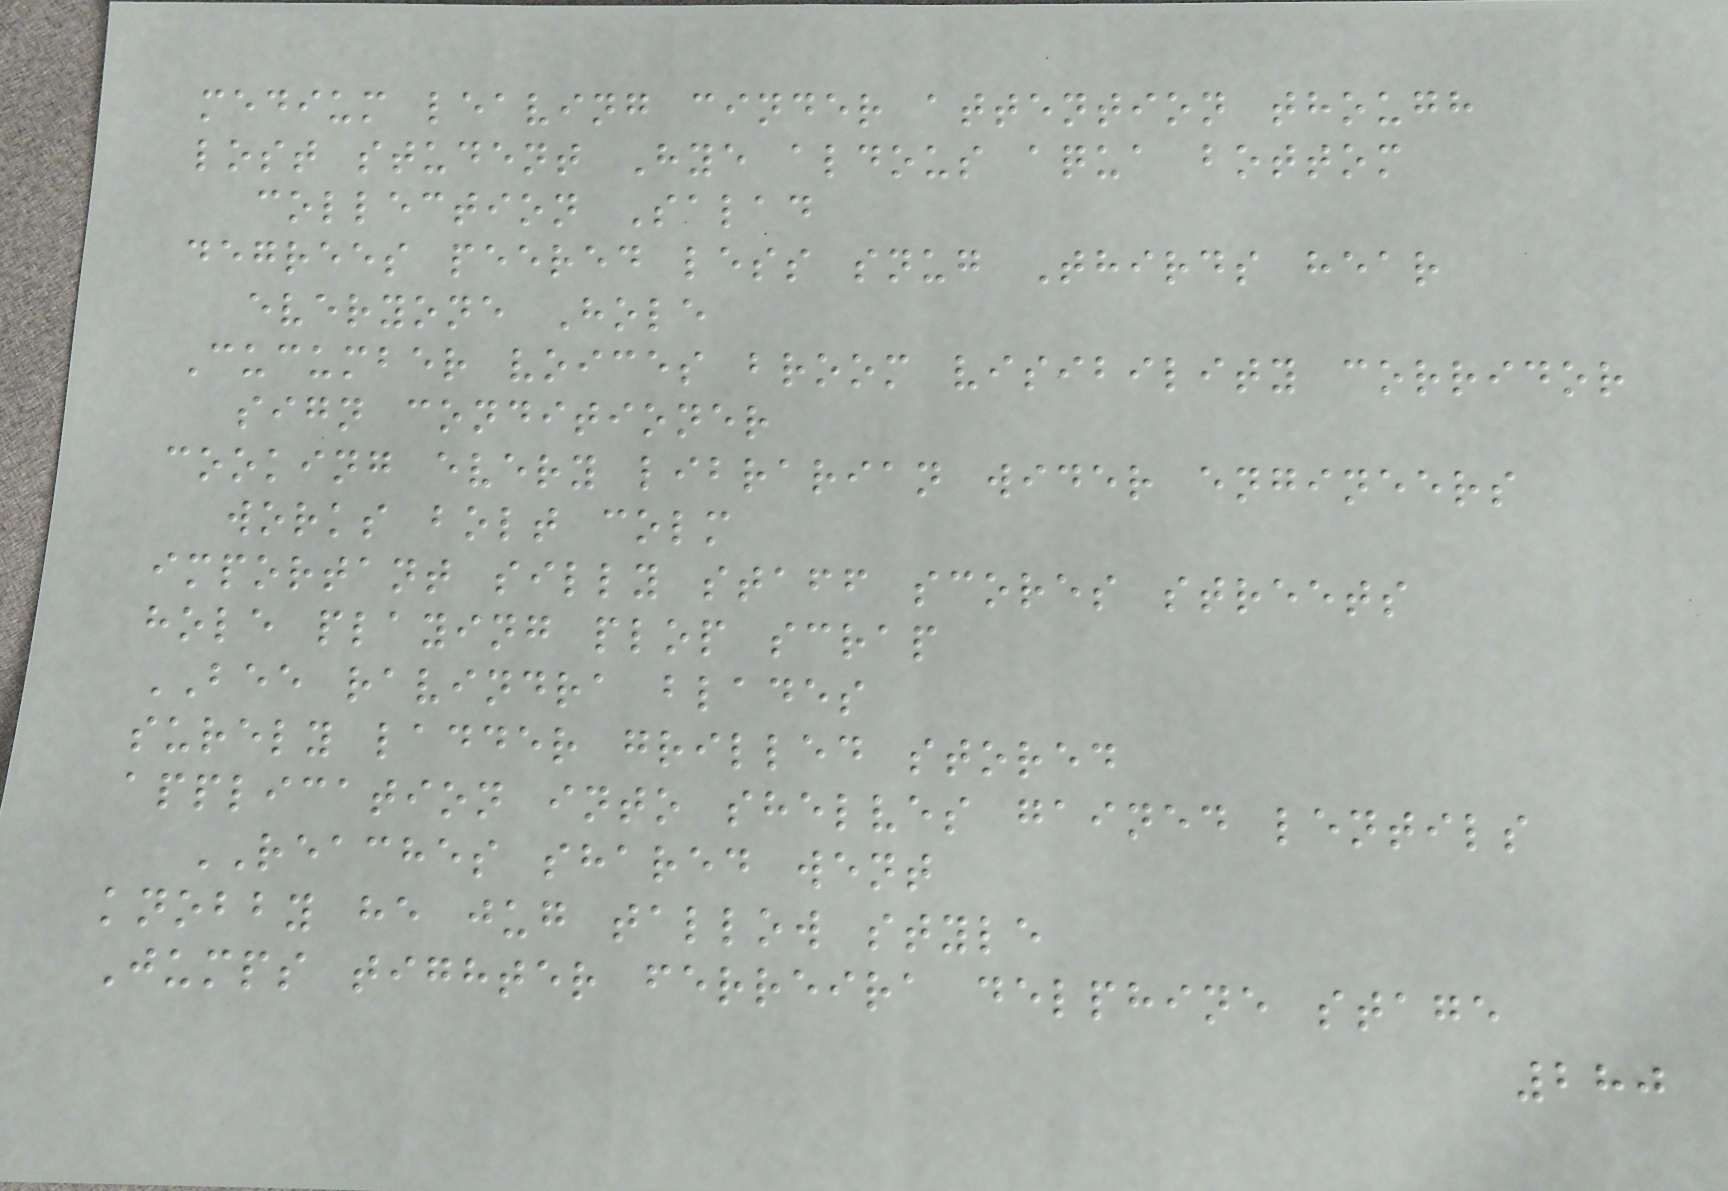medium leaving cinder attention though
lost student Hye aldous aqua bottom
collection Salad
degrees peered less snug Thirds hear
everyone Hole
Cucumber voices broom visibility corridor
sign conditioner
cooking every librarian wider engineers
works bolt colm
important silly staff scores streets
hole playing plop scrap
BEE ravindra blades
surely ladder grilled stored
application into shelves gained lentils
REACHES shared went
knobby he jug tallow style
Jumps tighter ferreira delphine stage
280
